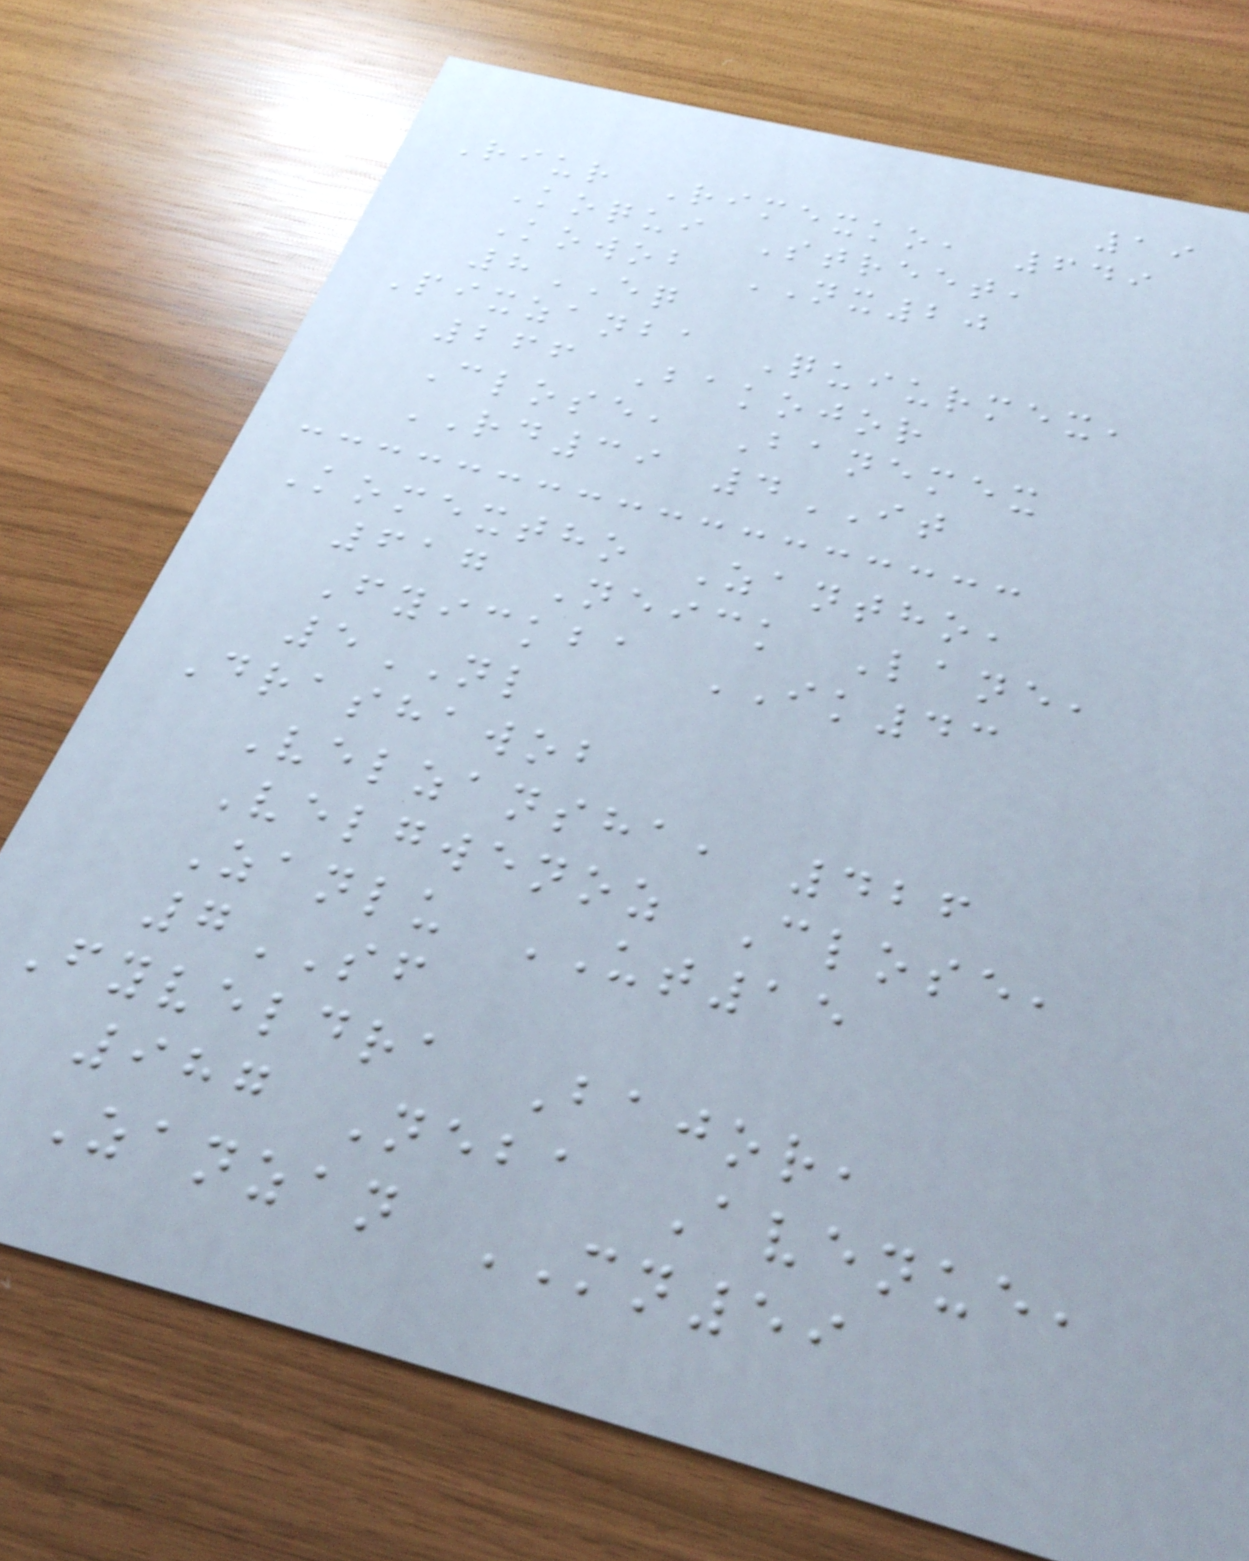19
Riur Rimexko, 649
Koqui Street,
Kowob NX20
8EQ
Pixzanba Quiurmex,
266 Bakojor
Close, Banemex
RD39 4IT
Komextho Zantho,
617 Neick Lane,
Fyickba IK43
5NL
Drashawob
Velzansha, 426
Velgwenoz Close,
Zanlu UT15
7SF
Fyveldra Bajor,
987 Neba Avenue,
Zanzan MN59
